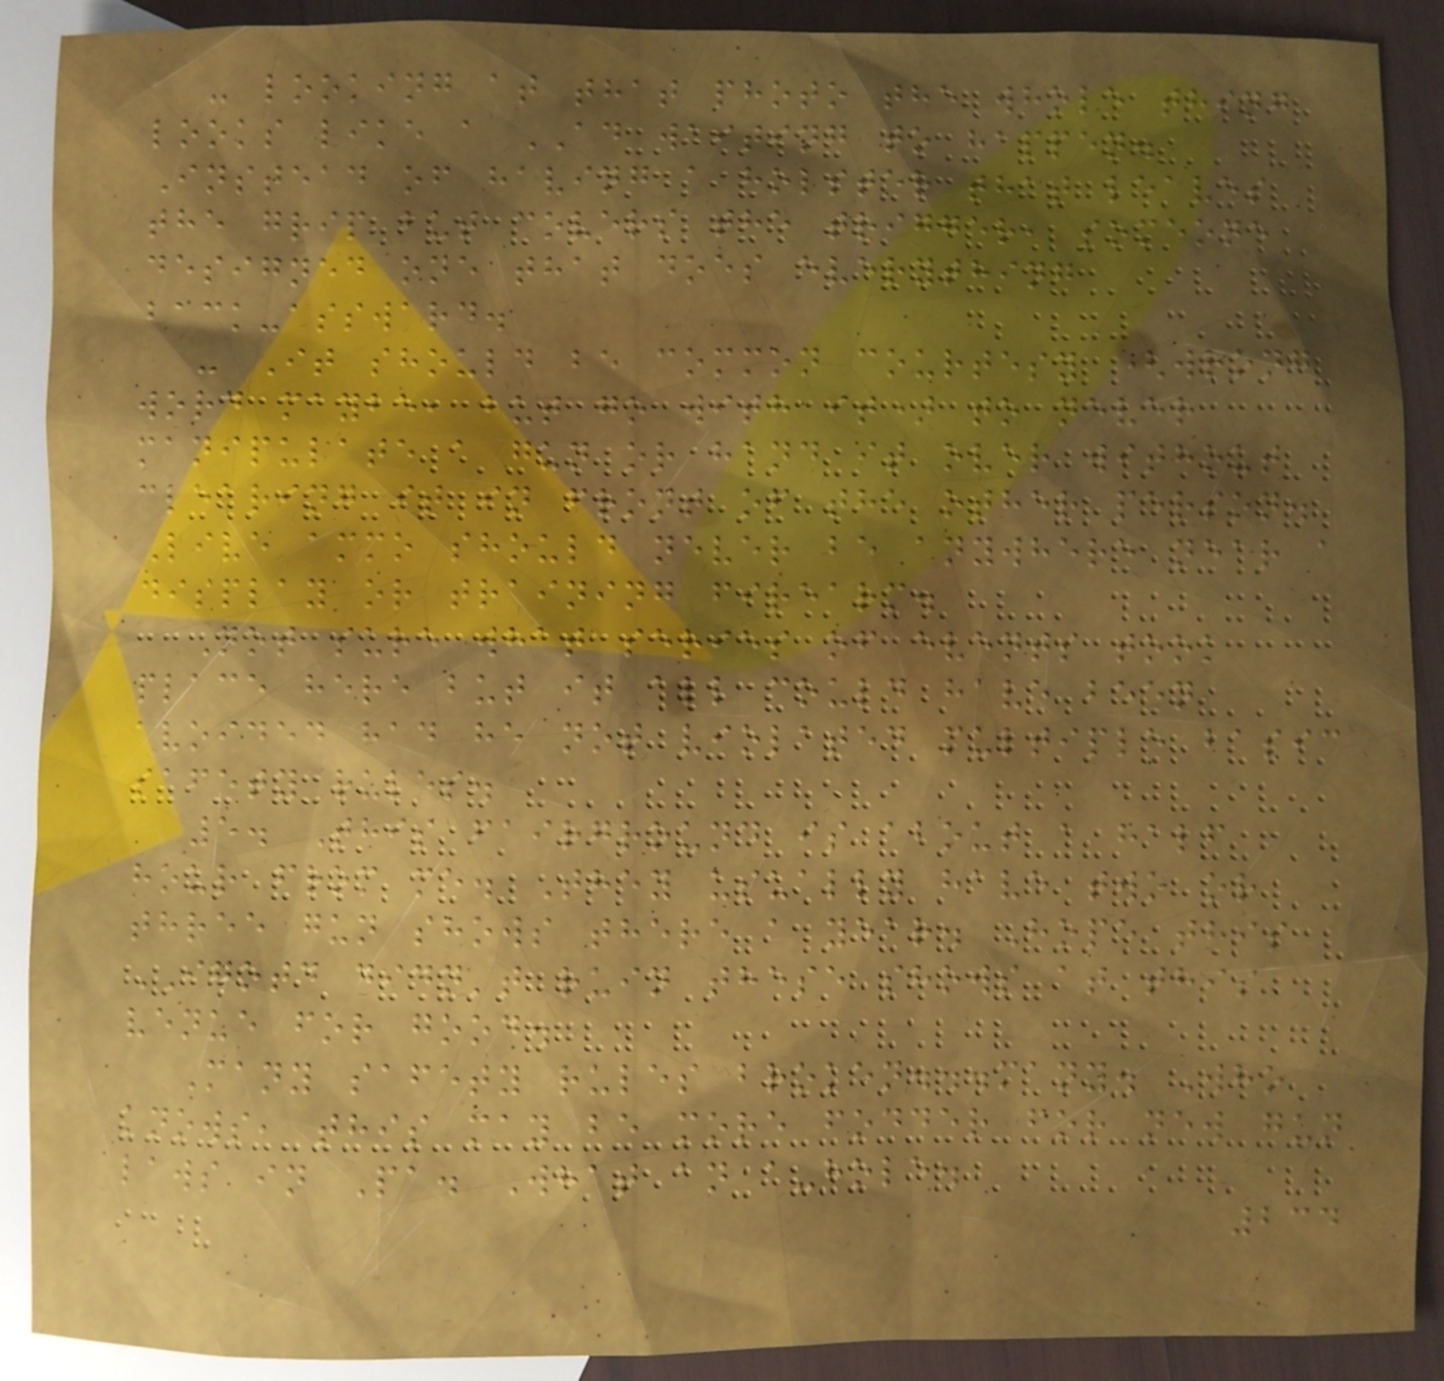- looking at that photo the whole thing
looks like a AD waiting to happen.
Instead of having a holster that leaves
the grip but covers the trigger, someone
designed one that does everything
back-assward.
- It should be common courtesy (wrong
word maybe, but go with it) to never
manipulate a gun or hand it over without
clearing it in front of the other person.
Live ammo should never be anywhere near a
display or training firearm.
Not sure what series of events took
place here but it all could have been
avoided had he not violated multiple basic
safety rules.
5. This fairground is about a half
hour from me. They usually have two or
three gun shows there a year. Hope this
IGOTD didn't ruin these shows at this
venue for good.
Many safety rules broken...many. Who
knows, this may be more fodder for new gun
laws in Pa. What an a-hole.
234
